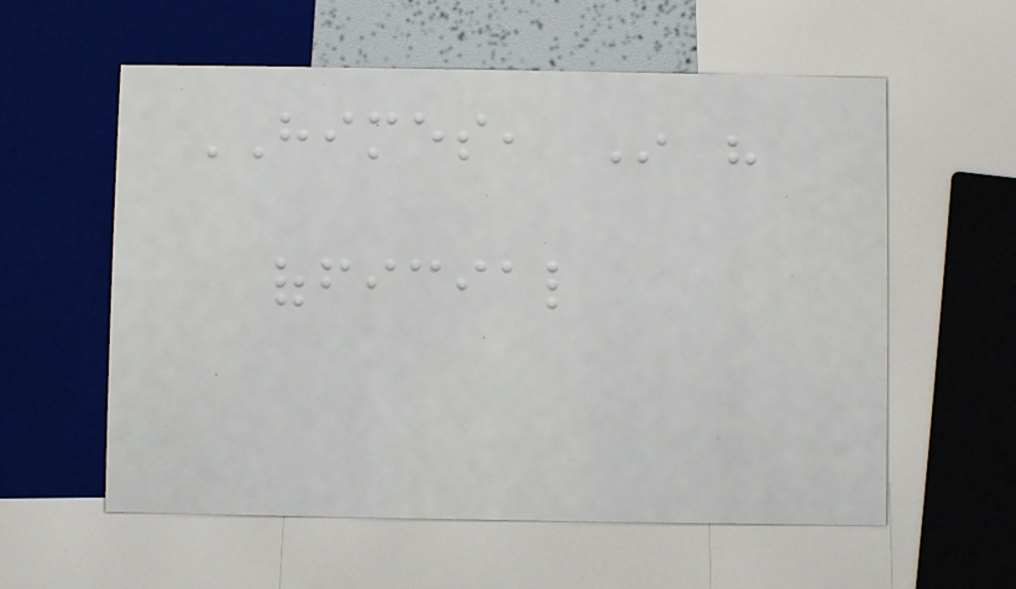HIMES, In his
official
